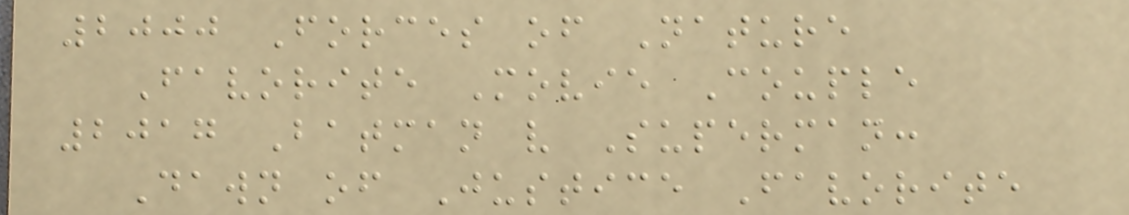2000 Forces of Nature
Favorite Movie Couple
2017 Batman v Superman:
Dawn of Justice Favorite
